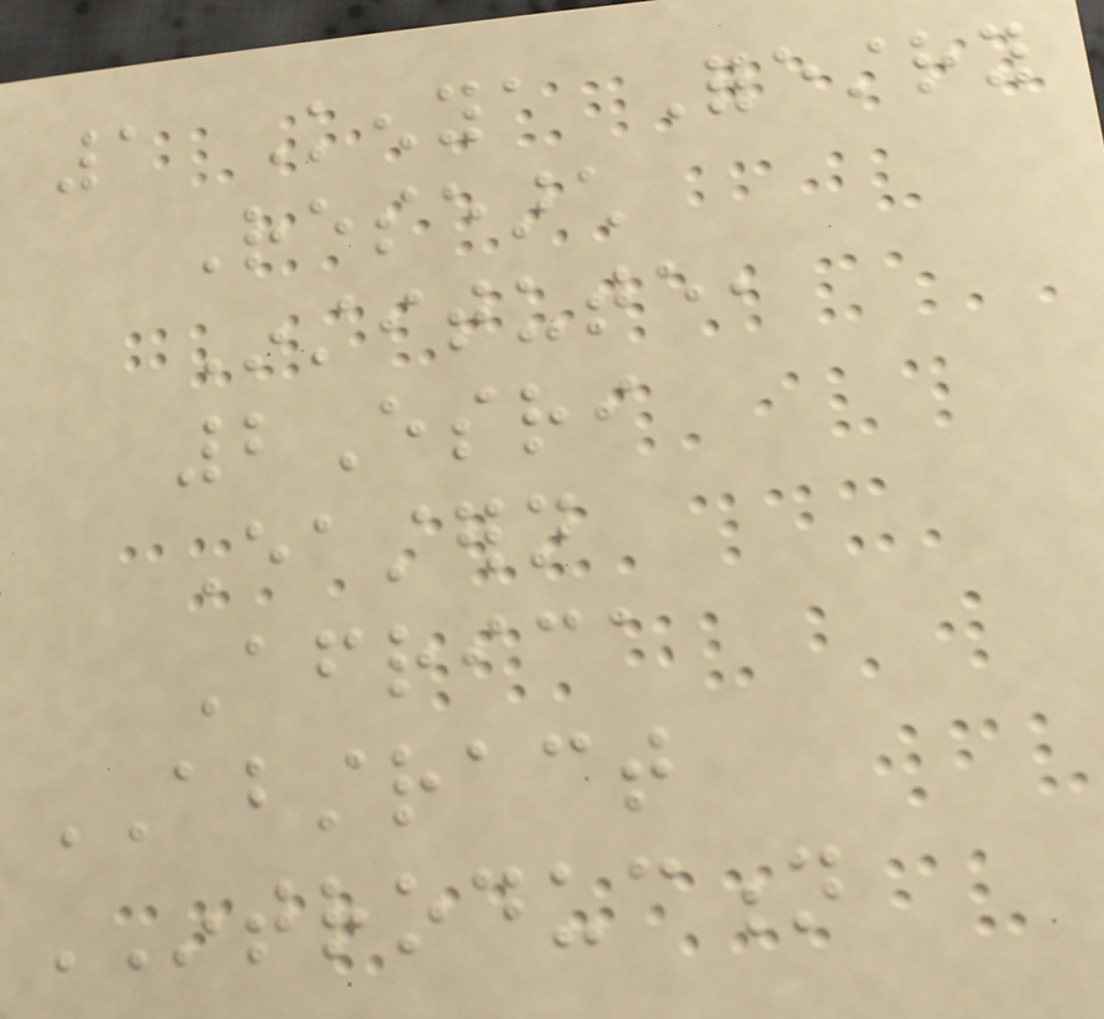1 Kenya Forestry
Research
Institute,
2Esri
Eastern
Africa
ABSTRACT
INTRODUCTION
